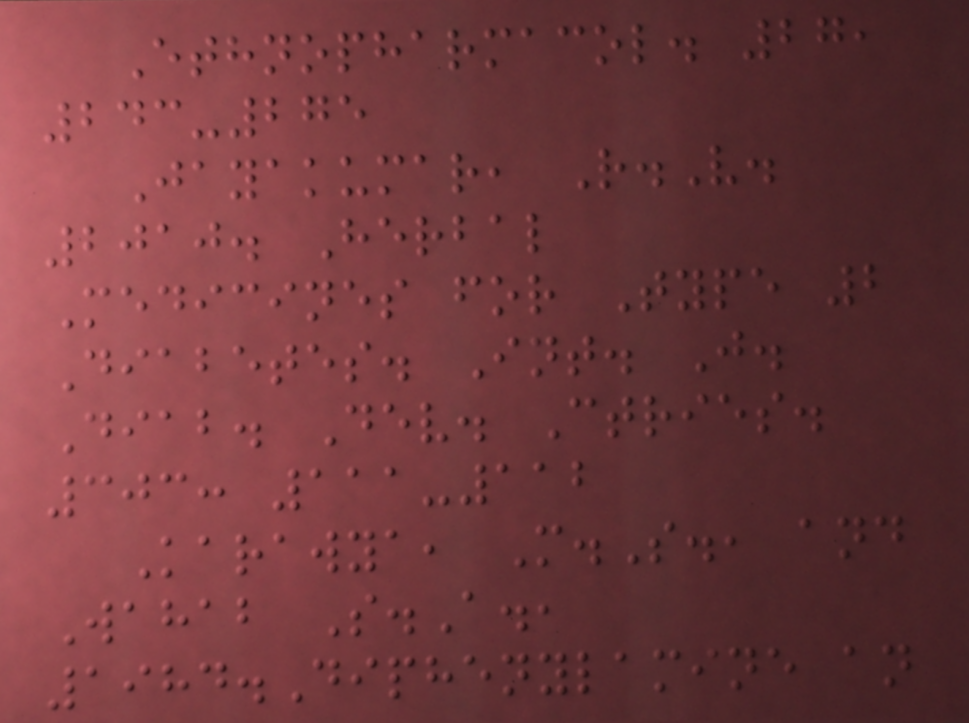Ethnopharmacol. 27,
243-275
Jayakumar, R.V.
2010. Herbal
Medicines for Type 2
Diabetes. Int. J.
Diab. Dev. Ctries.
303: 111-112
Karawya, M.S., and
Wahab S.A.,
1984.Diphenylamine an
